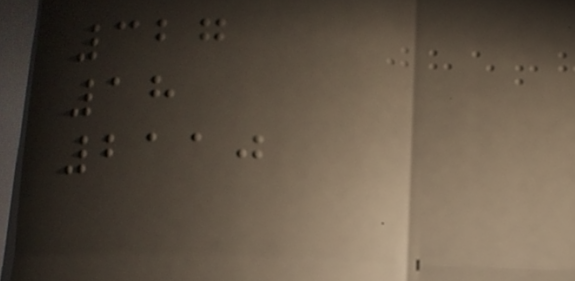327
18
2110
